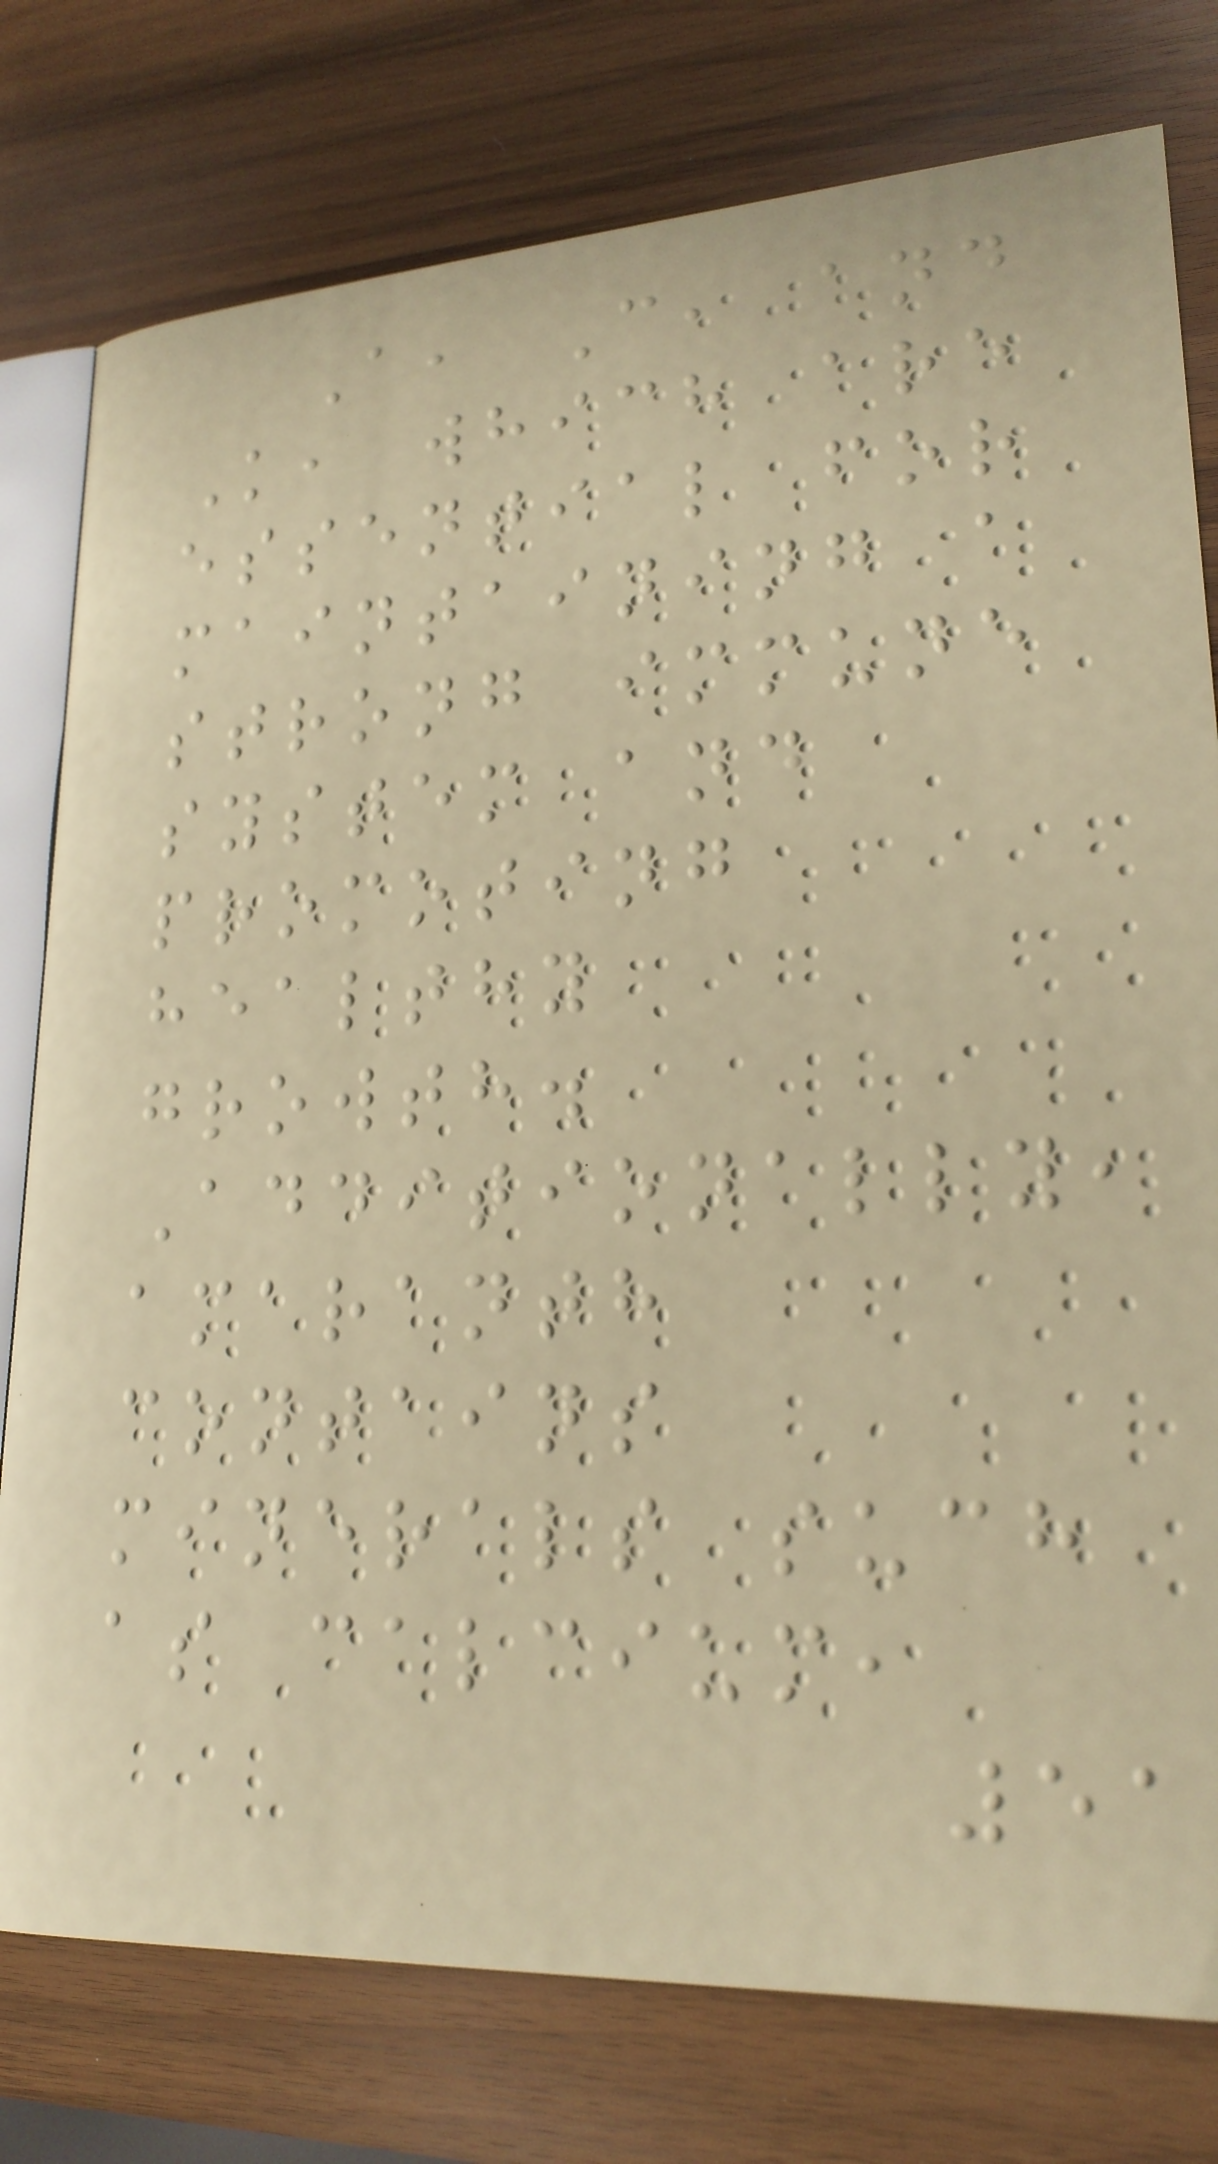A, C, and
K, which are
essential for
maintaining a
strong immune
system and
promoting
healthy
growth.
Additionally,
amaranth
contains
minerals such
as calcium,
51
